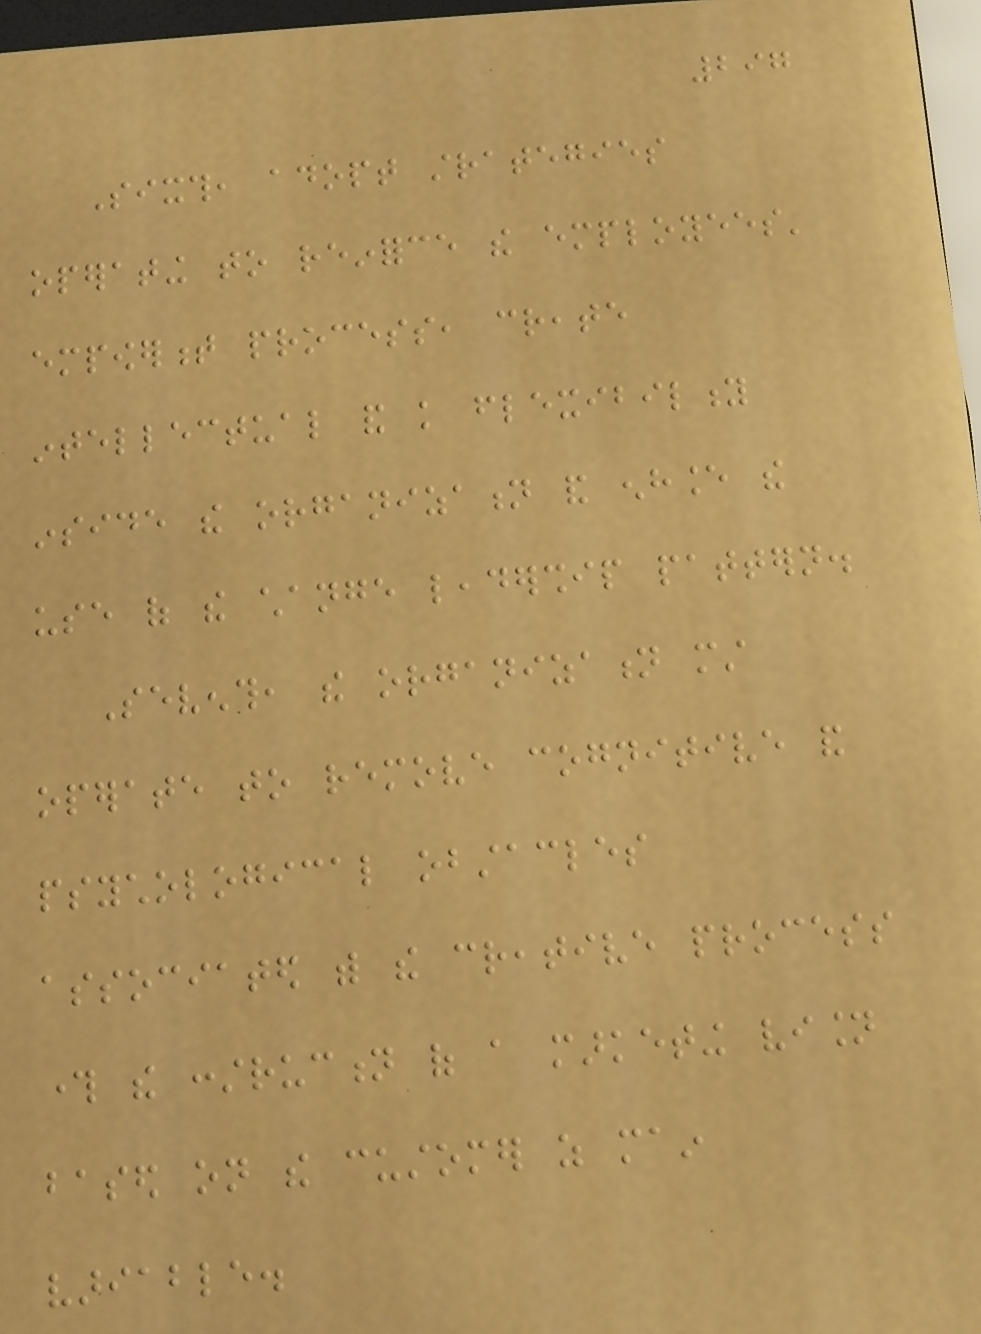297
Sixth, adopt strategies
operating to reinforce the employees'
empowerment process, create
intellectual and knowledge flexibility
inside the organization and enhance the
use of the change leadership pattern.
Seventh, the organization must
operate to remove cognitive and
psychological obstacles
associated with the creative process
through the construction of a marketing vision
based on the customer as main
variable.
